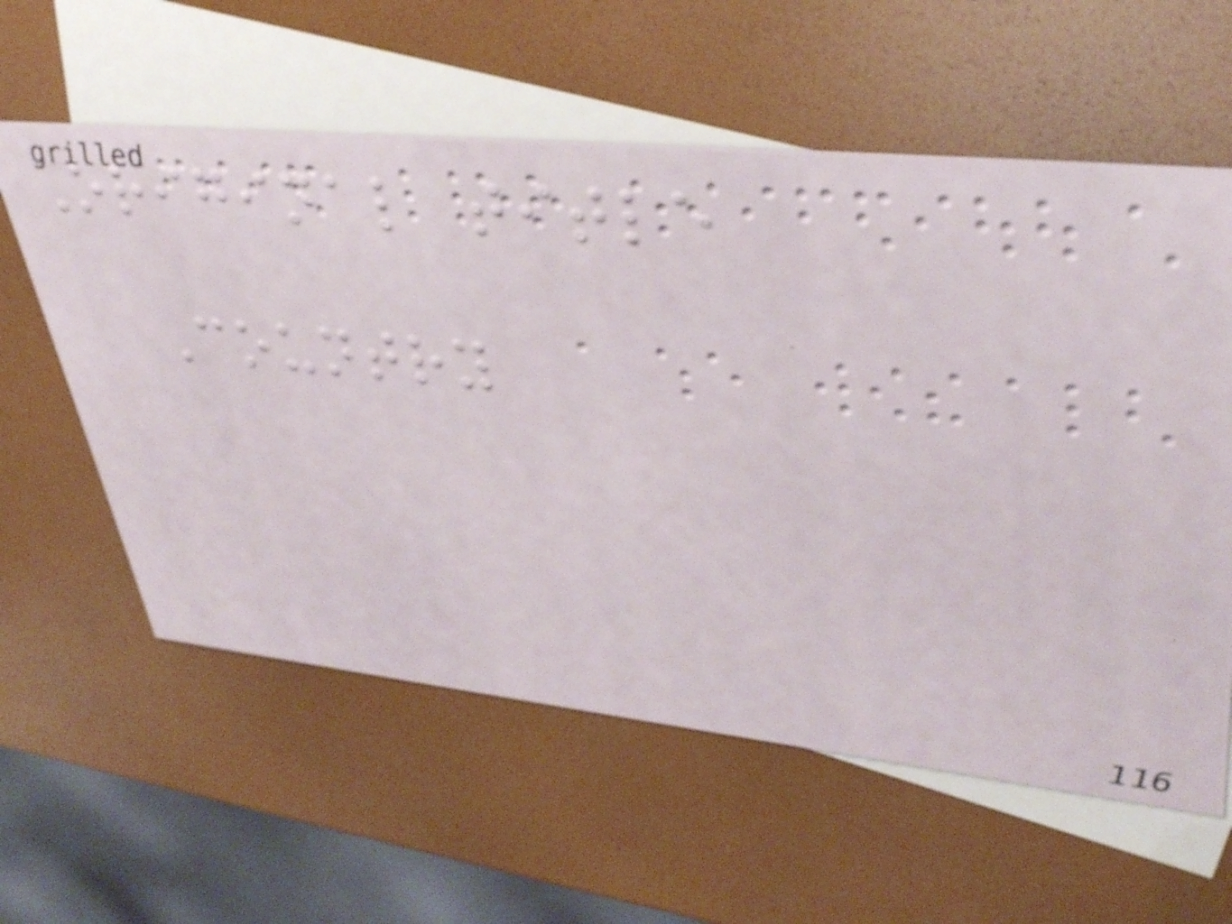Original title
Country
